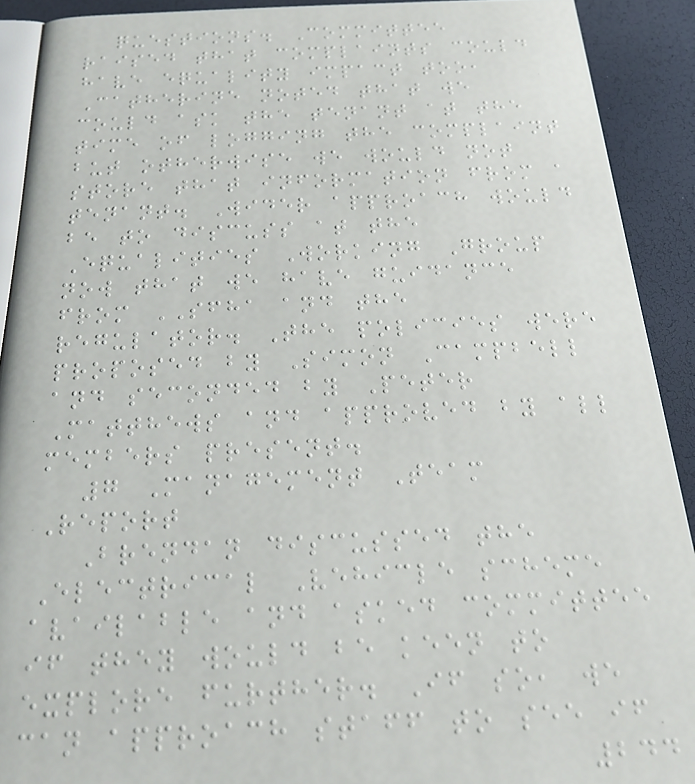questions. Committee
raised that complaints could
have equality impact too,
Catherine noted that we
could ask the tenant at the
time of logging the complaint
but otherwise we would not
store that information from a
tenant. Wider approach would
be to discuss at the
Equalities Working Group
now that we have guidance
from SFHA and the
regulator. The policies were
proposed by Simon Campbell
and seconded by Peter
Matthews and approved by all
members present.
7 Management Team
Report
Brendan discussed the
Electrical Vehicle scheme
available and asked committee
if they would be keen to
explore further. If so, we
can approach staff to see if
244
